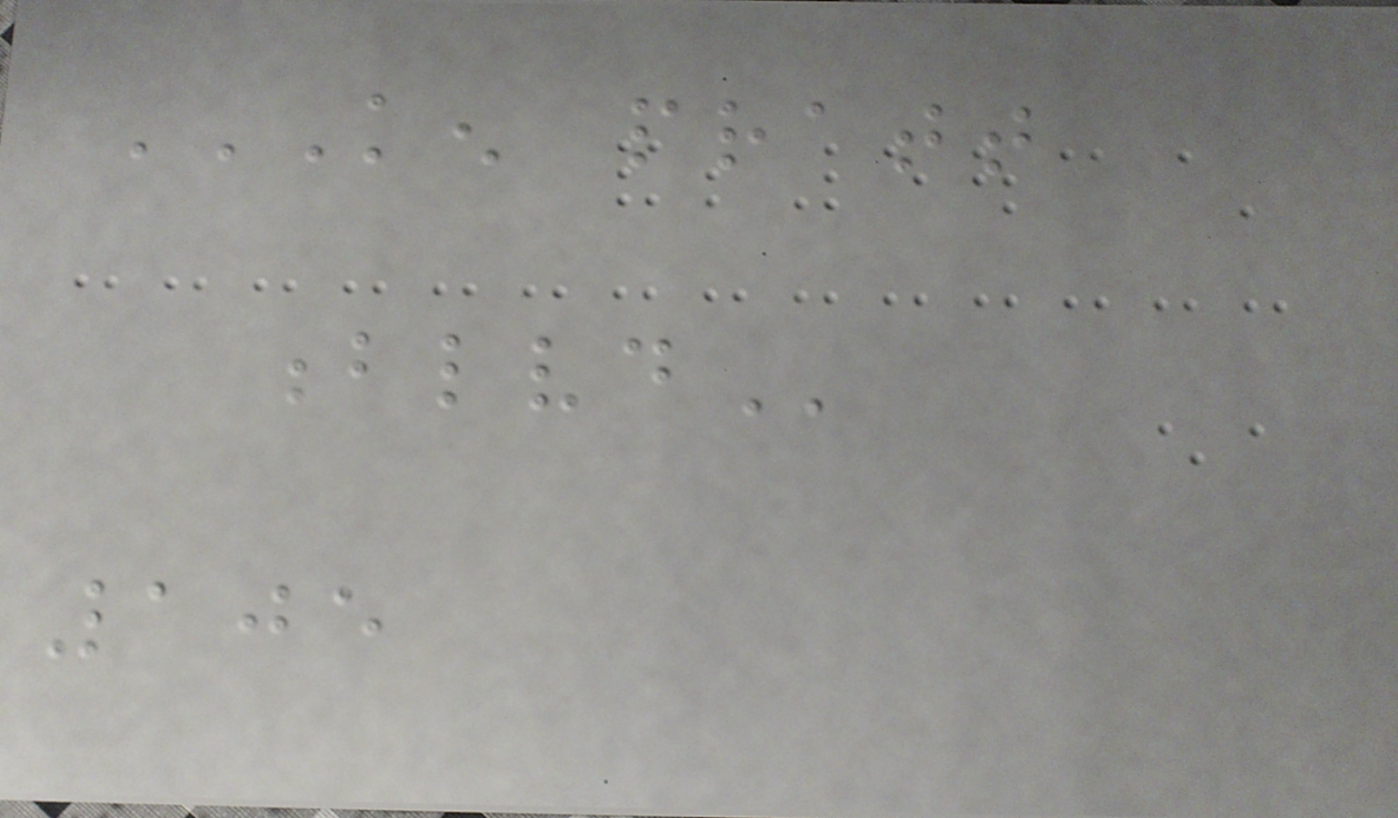KEN PRATT
BLVD
105
